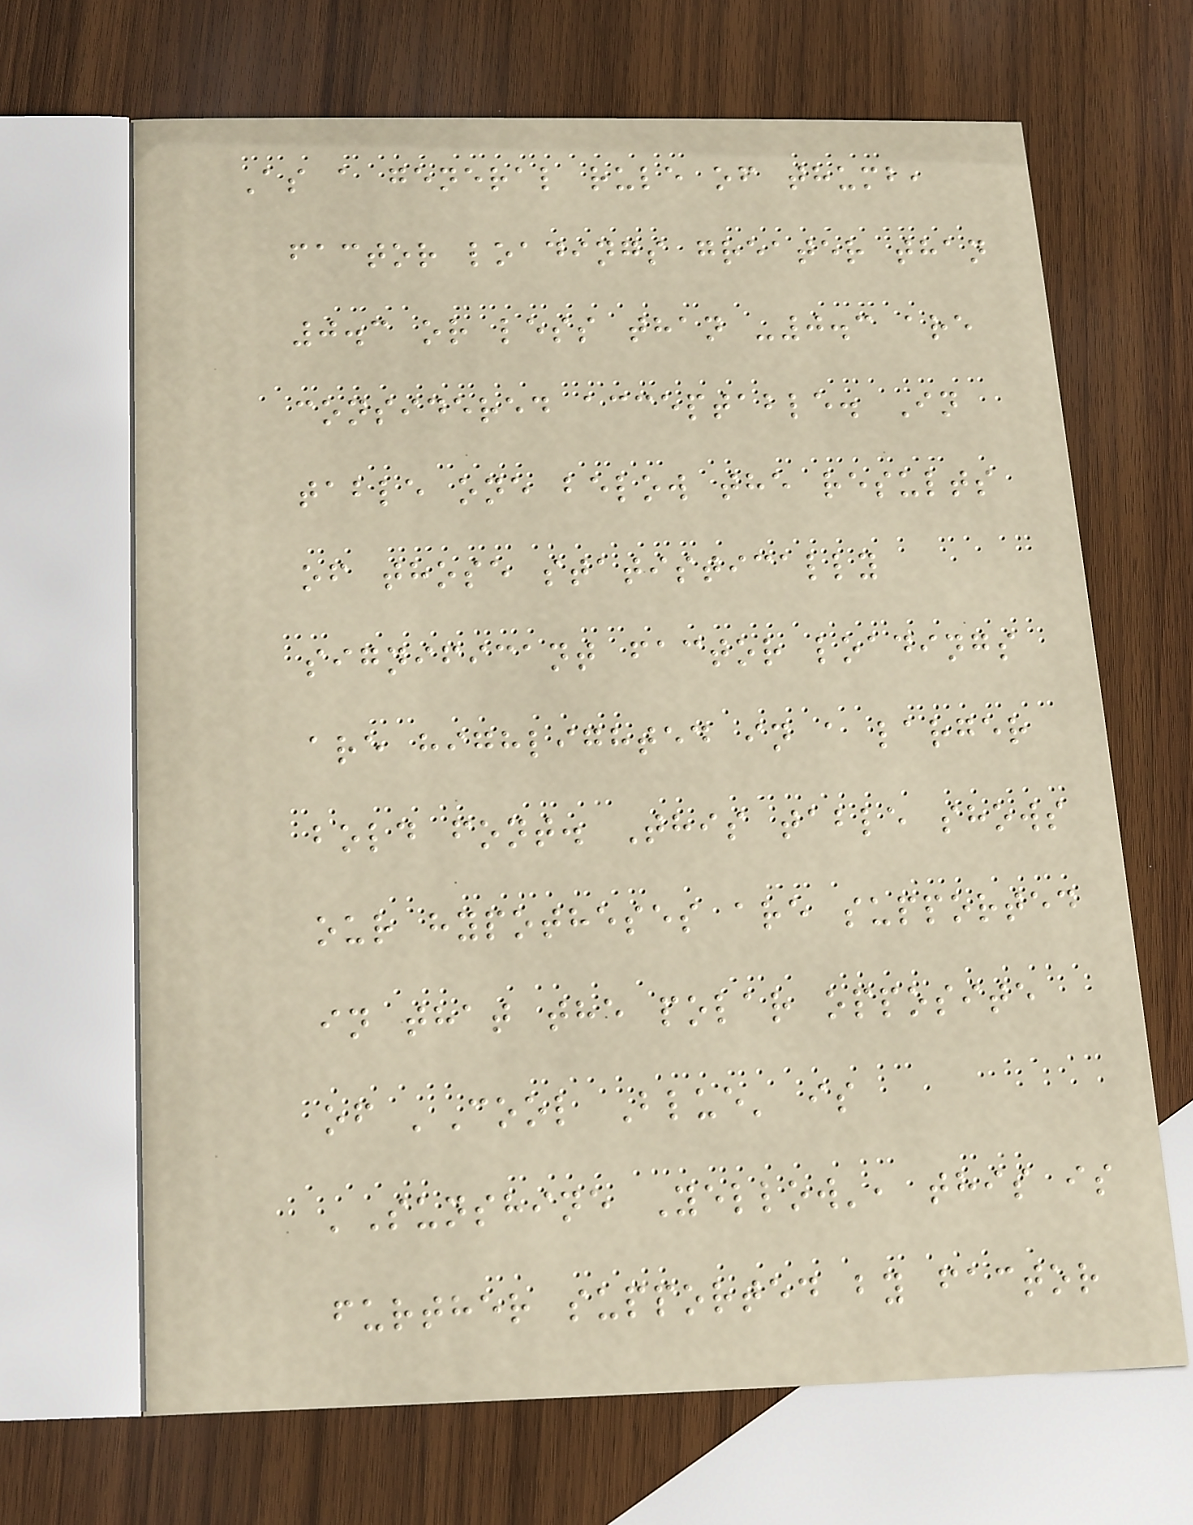As a general rule of thumb,
factor loadings greater than
0.3 or less than -0.3 are
considered acceptable. In
table one below the results
of those statistically
significant factor loadings
are highlighted in a larger
bold font. This table shows
our hypotheses are supported
in that the polar opposite
of 'Cool Blue' is
'Sunshine Yellow', this is
further supported by factor
